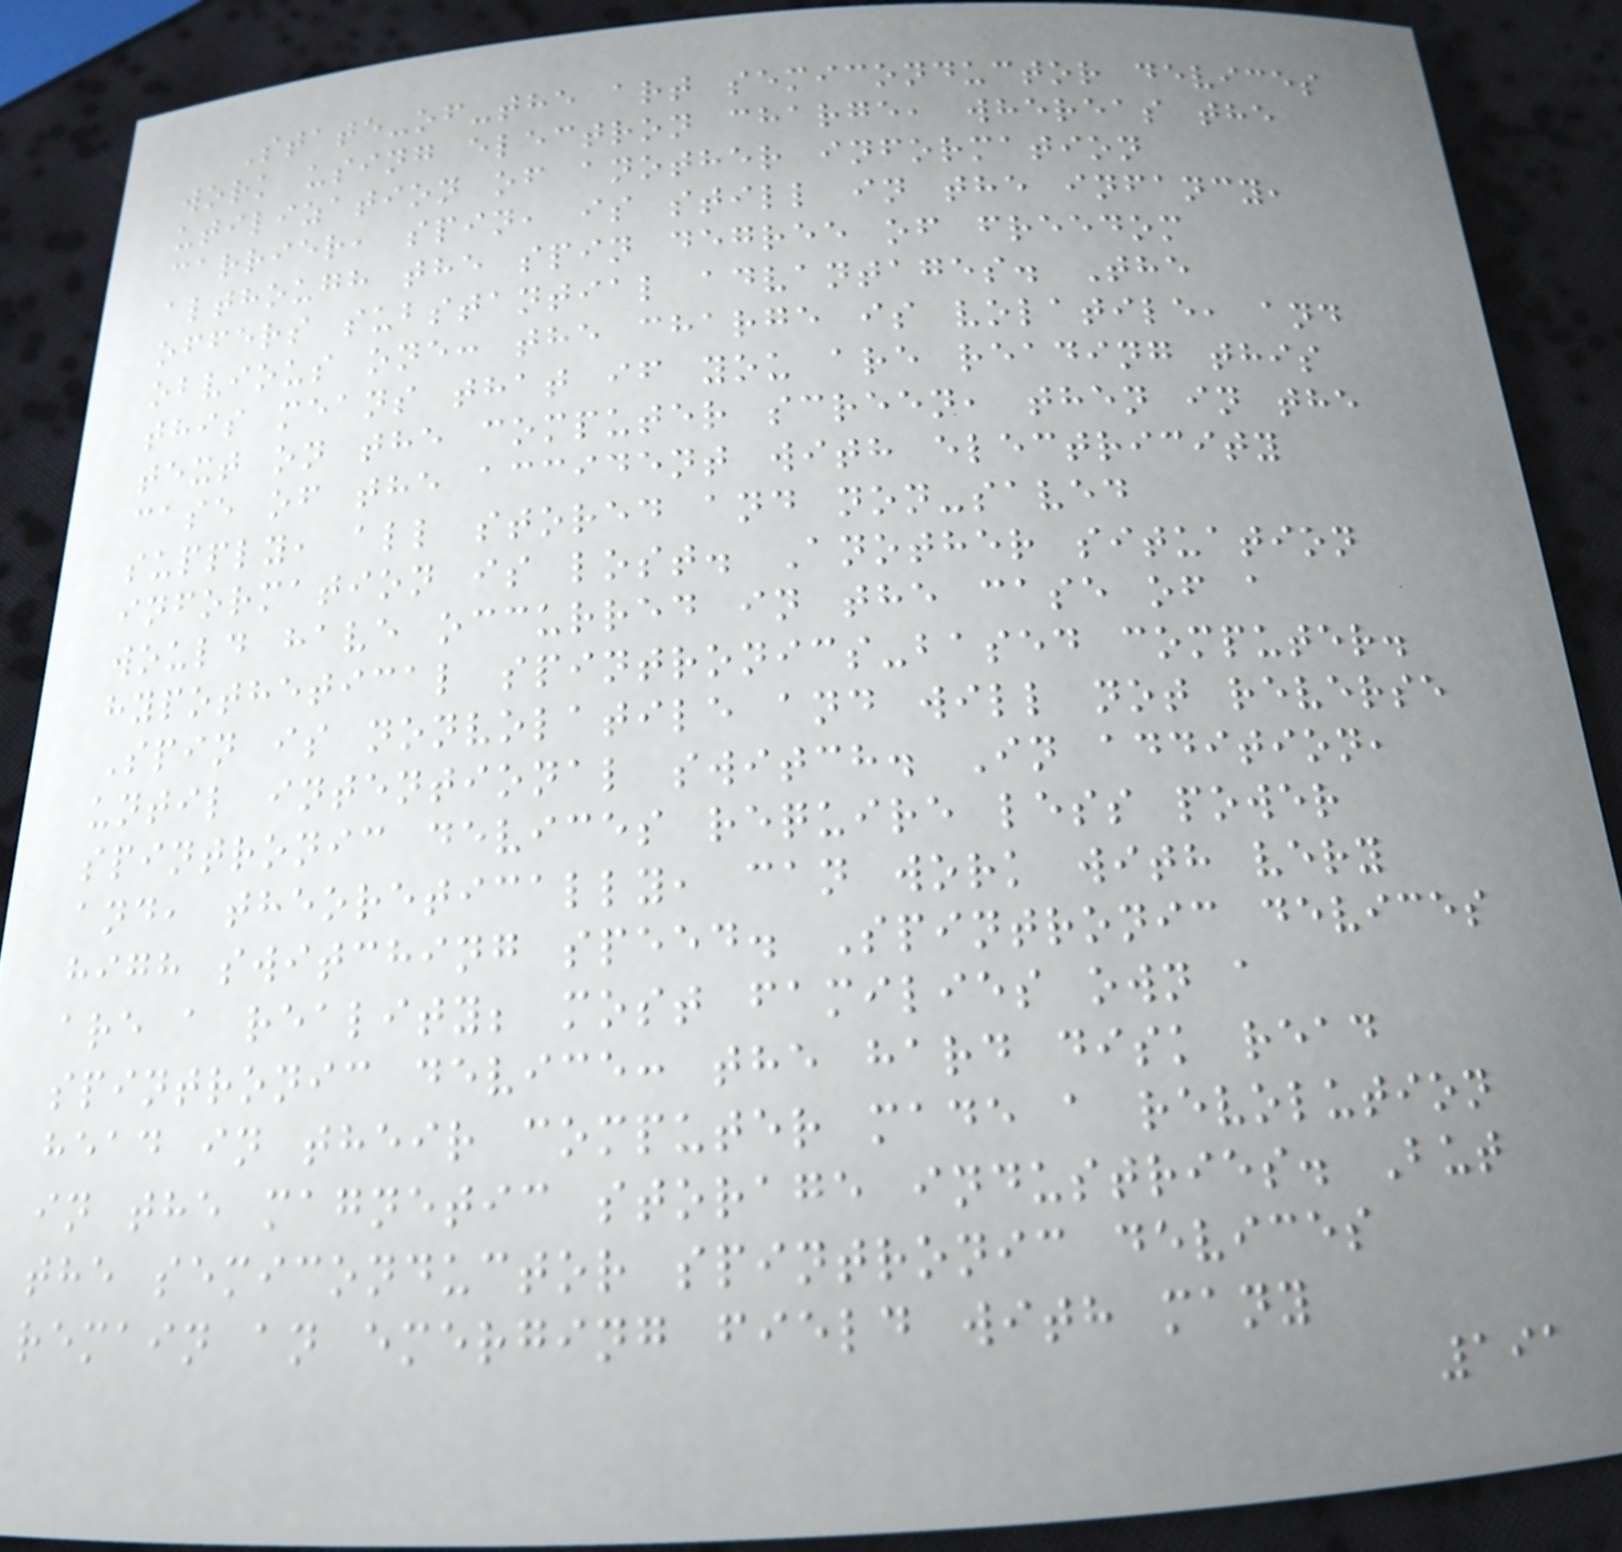State-of-the art semiconductor devices
work using electron charge, whereas the
utilization of another information
carrier, spin, is still in the infancy,
although the spin degree of freedom
offers substantial advantages. The
obvious one: the charge is volatile, and
this means that if you are reading this
text on the computer screen, then in the
case of the accident with electricity
supply, all stored and non-saved
information is lost. Another situation
would have occurred in the case of a
hypothetical spintronics-based computer.
Spin is nonvolatile and will not reverse
until intentional switch. In addition,
spintronic devices require less power
and, theoretically, can work with very
high switching speed. Spintronic devices
are a reality; most families own a
spintronic device: the hard disk read
head in their computer made a revolution
in the magnetic storage industries. But
the semiconductor spintronic devices
remain an emerging field with many
191
